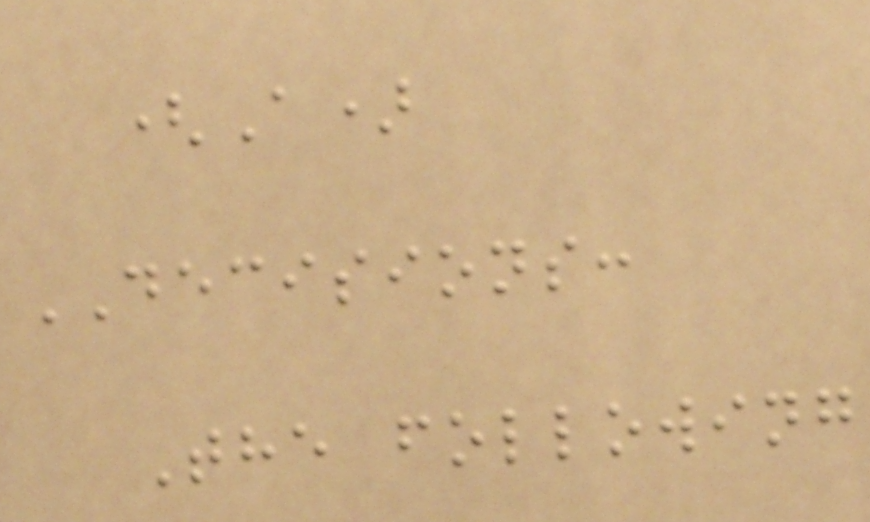(A)
DECISIONS:
The following
